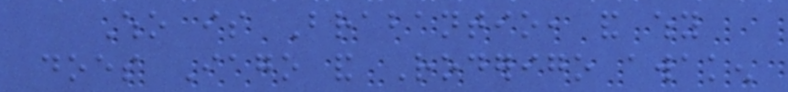Who is Brabantio, and why
does Iago and Roderigo awaken
